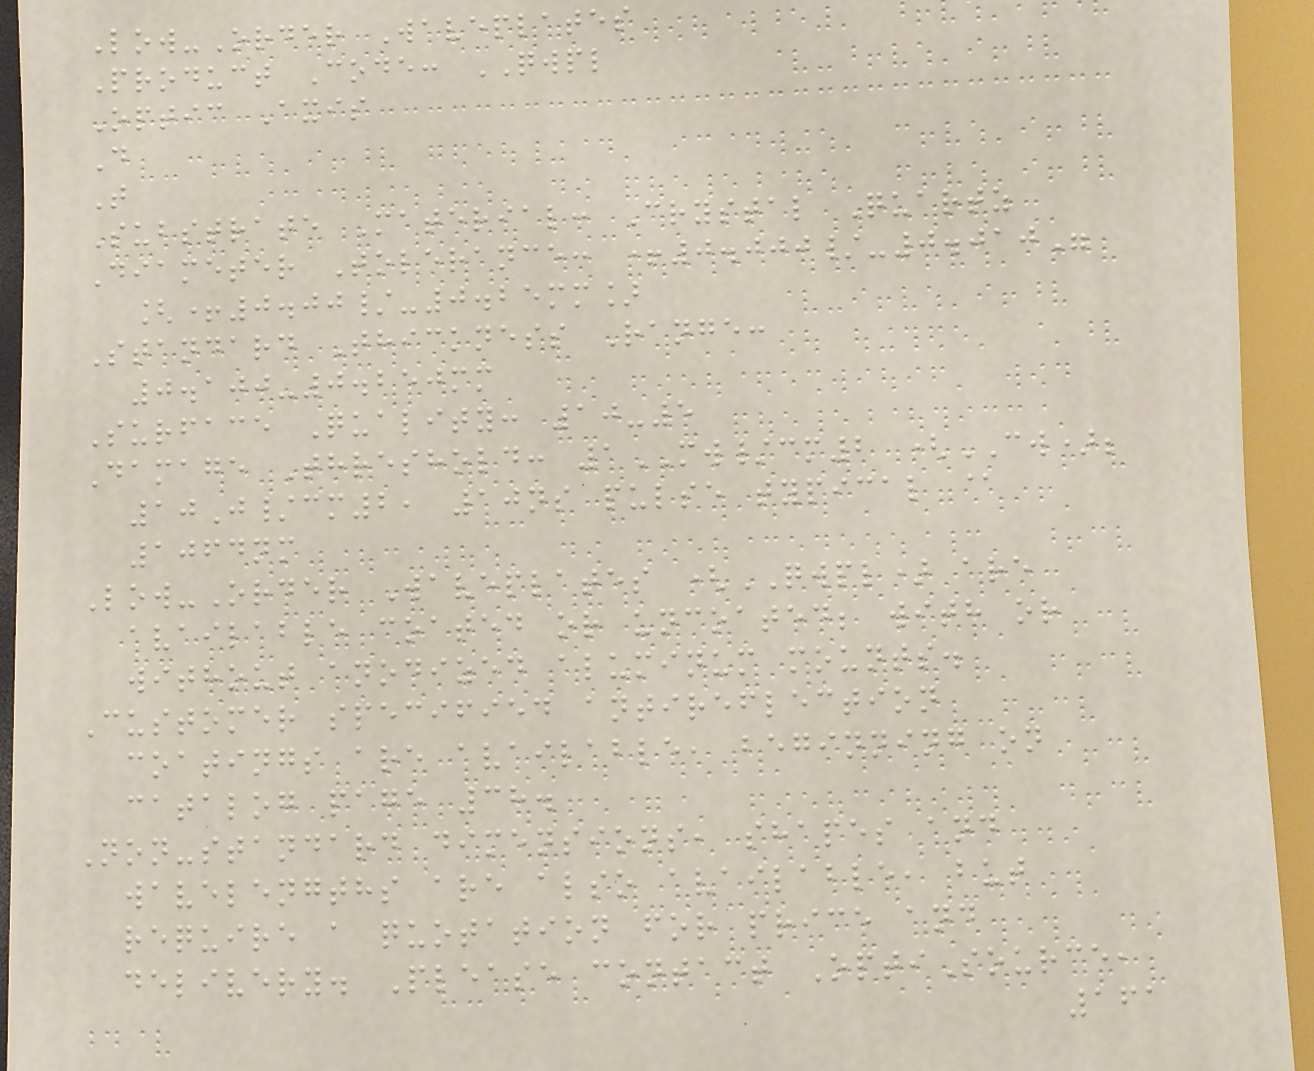Low-Order Waveplates
Product Code: QWPL
Optic Axis
D
T
Substrate Material: Crystal Quartz
Diameter Tolerance: +0.000/-0.010"
[+0.00/-0.25mm]
Standard Thickness Range:
0.100-0.250mm
Surface Quality: 10-5
Damage Threshold: 1MW/cm2 (CW);
10J/cm2, 10ns pulse typical @
1064nm
Low-Order Waveplates (QWPL) are
available coated or uncoated; with or
without anodized aluminum mounts.
Customer specified antireflection
coatings are available, beginning on
catalog page 38.
Non-standard dimensions, shapes and
wavelengths are also available, but
require a quotation for price and
delivery. Please contact OptiSource,
161
